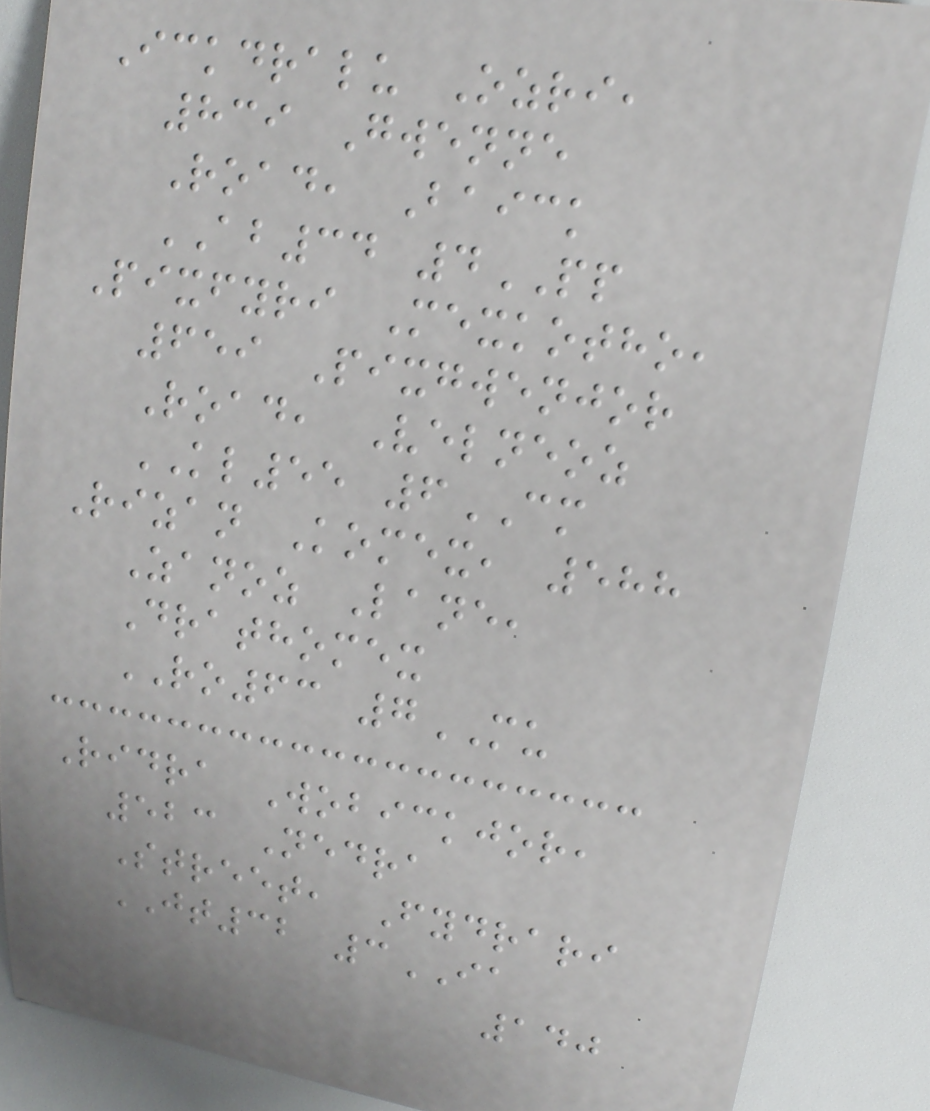Ickdralu Ozri,
839 Gwenne
Road, Baick
AB34 4PP
Pixfyri Mexkotho,
659 Pixgwenjor
Road, Velneoz
KL55 6CM
Rizan Komex, 588
Zanoz Lane,
Drathomex
RO63 7MU
Ridra Wobickjor,
523 Nedra
Street, Fydrari
JT32 3IA
140
